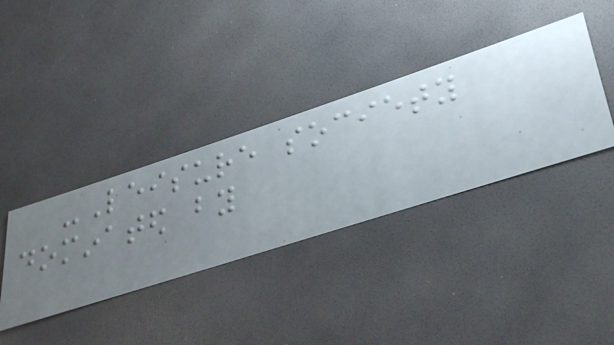-Leisure society
dominated by
